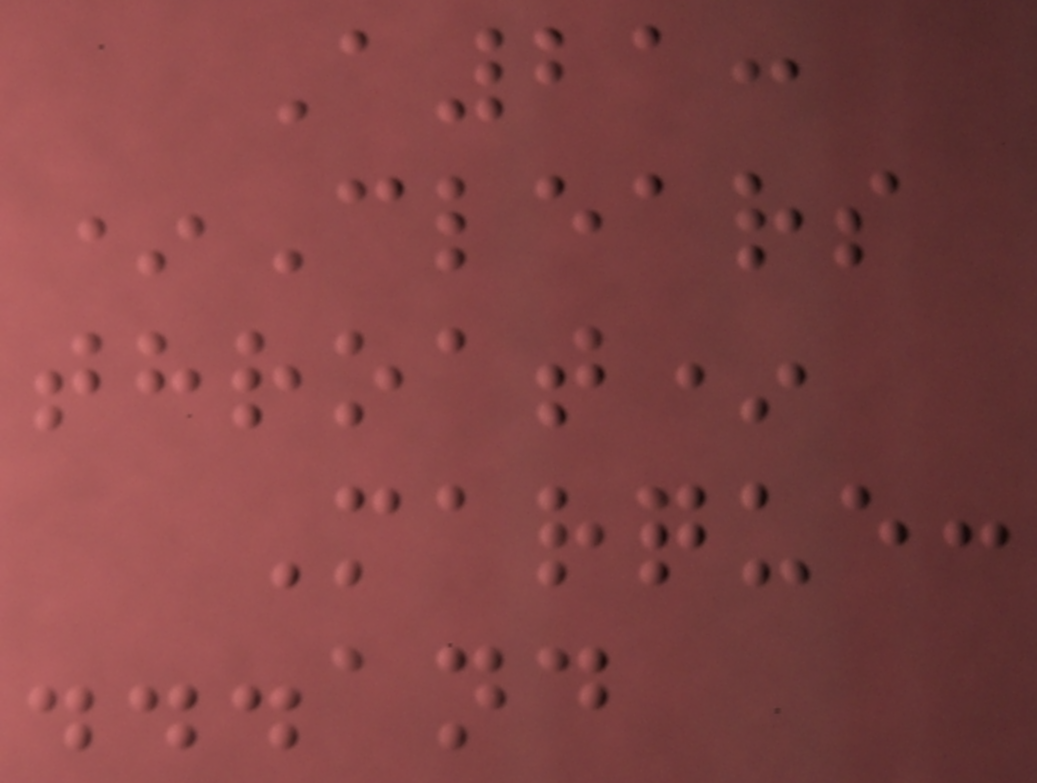A21:
*Clears
throat*
Marque:
...and
